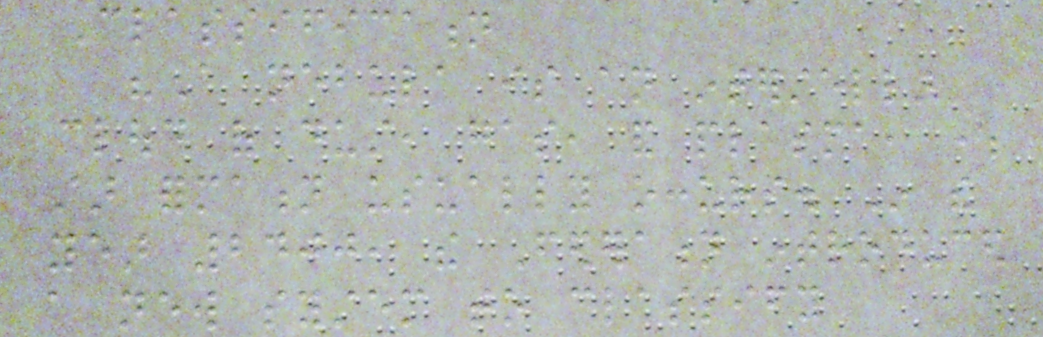Classification
"A nebula is an interstellar
cloud of dust, gas, and plasma, where
star formation usually occurs. In the
year 2400, the Federation introduced
a new system to classify
